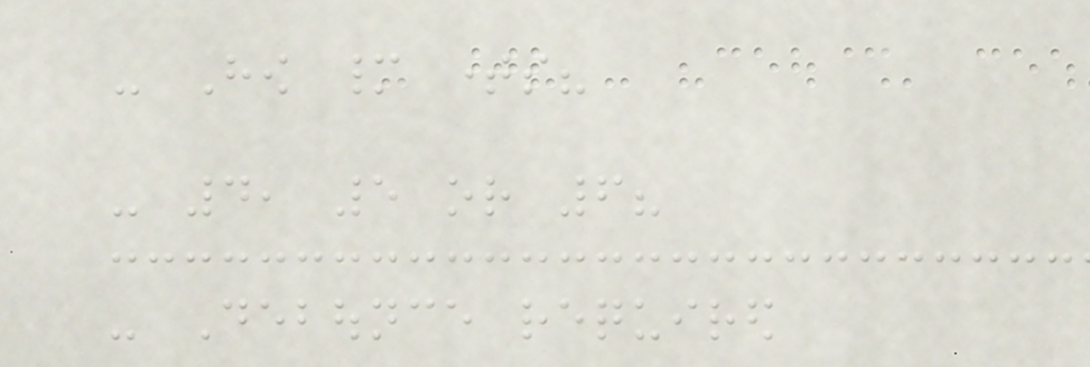- How many times?
- 4, 5 or 6?
- Debounce required
